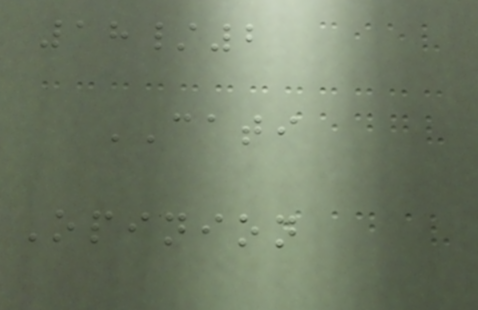18/2
CATI
Opinion
